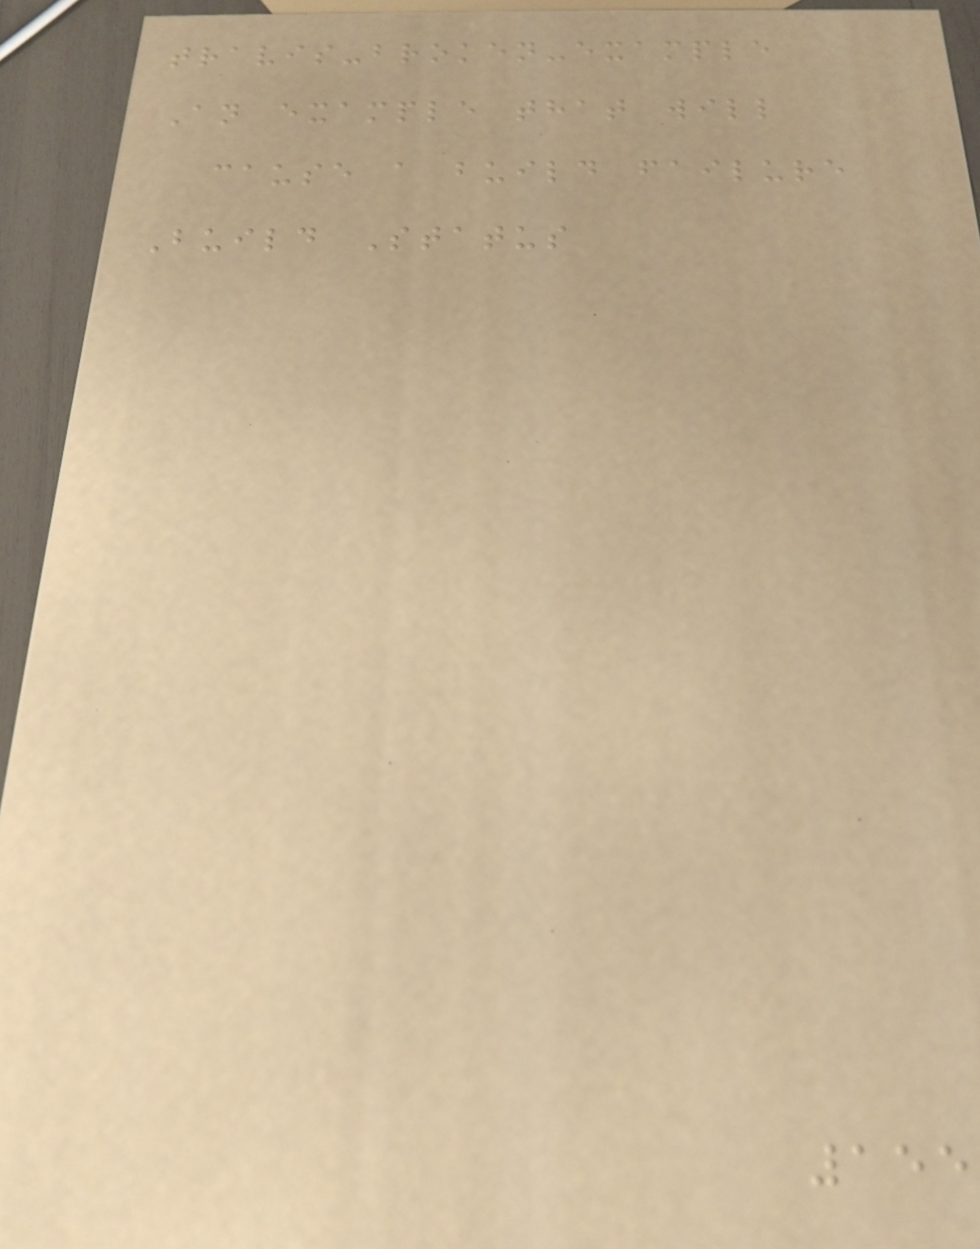travis-broken-example
An example that will
cause a build failure
Build Status
155
